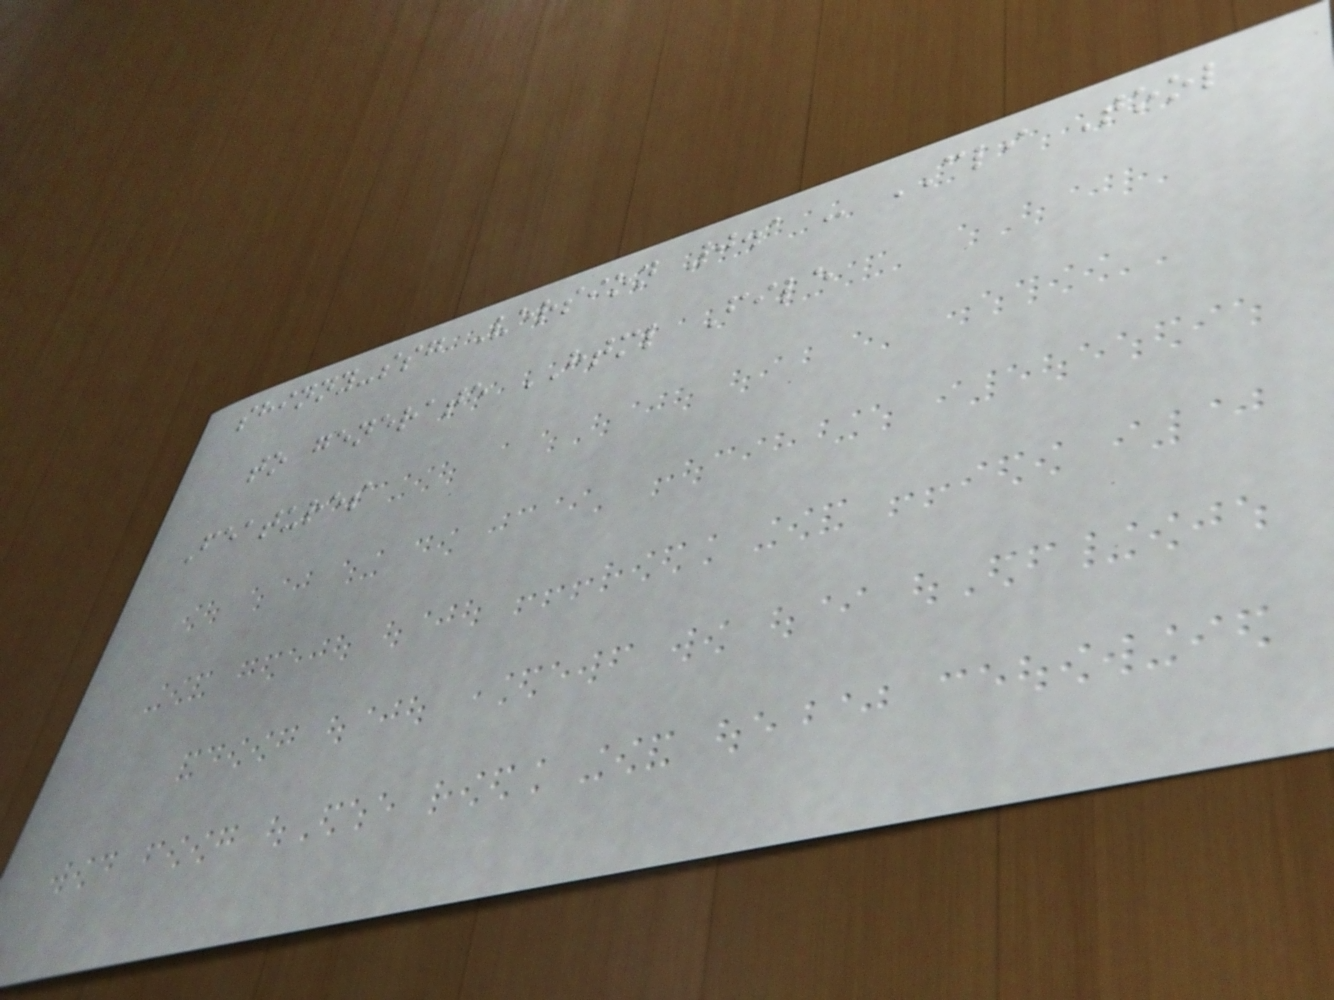shinny-ssg Version 0.1 - CLI Tool
to generate HTML File
Features
